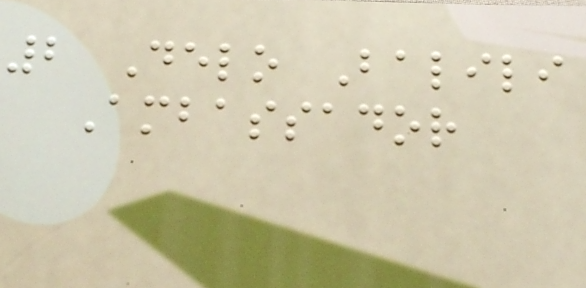2 Delo Balili
Ambassador
